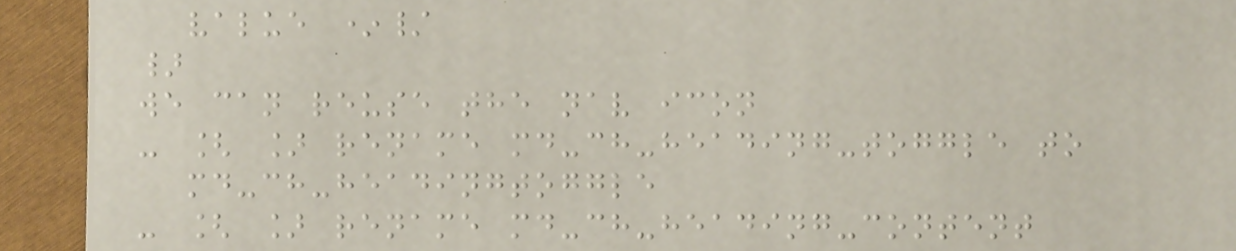value */
}
we can reuse the nav icon
- [ ] rename md-ch-heading-toggle to
md-ch-headingtoggle
- [ ] rename md-ch-heading-content
